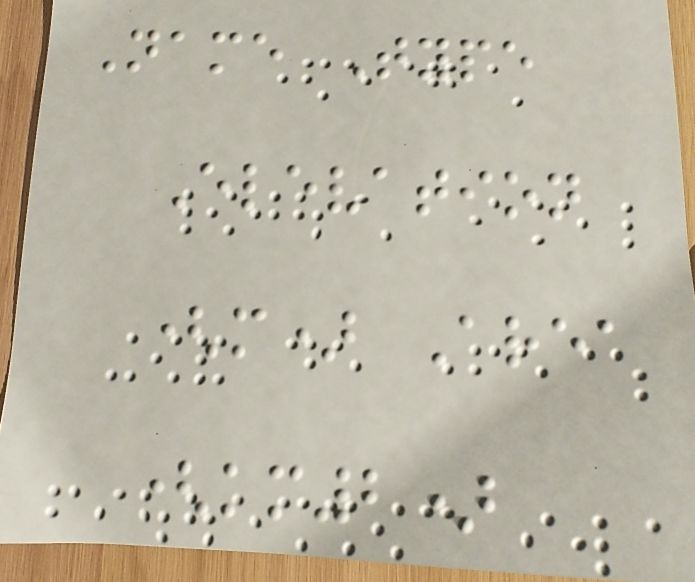Name Type
Elevation
(m) Area
(km2)
